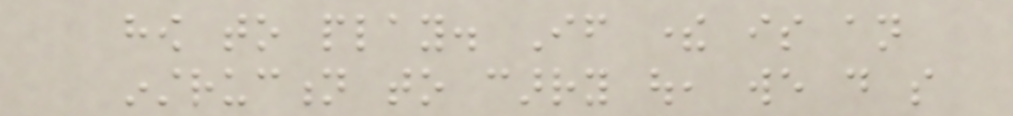how to play. If there is an
instruction to carry out, we do so
